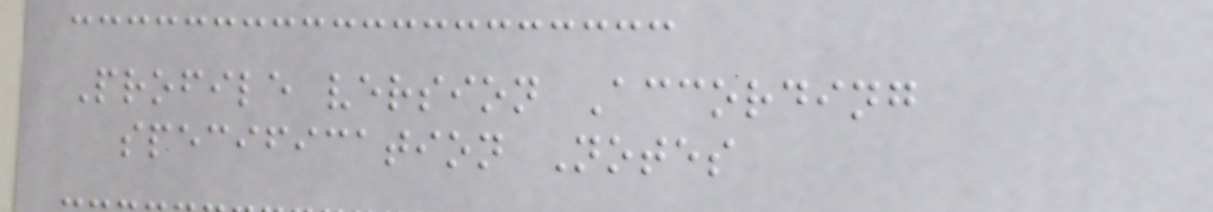Profile version According
specification Notes
